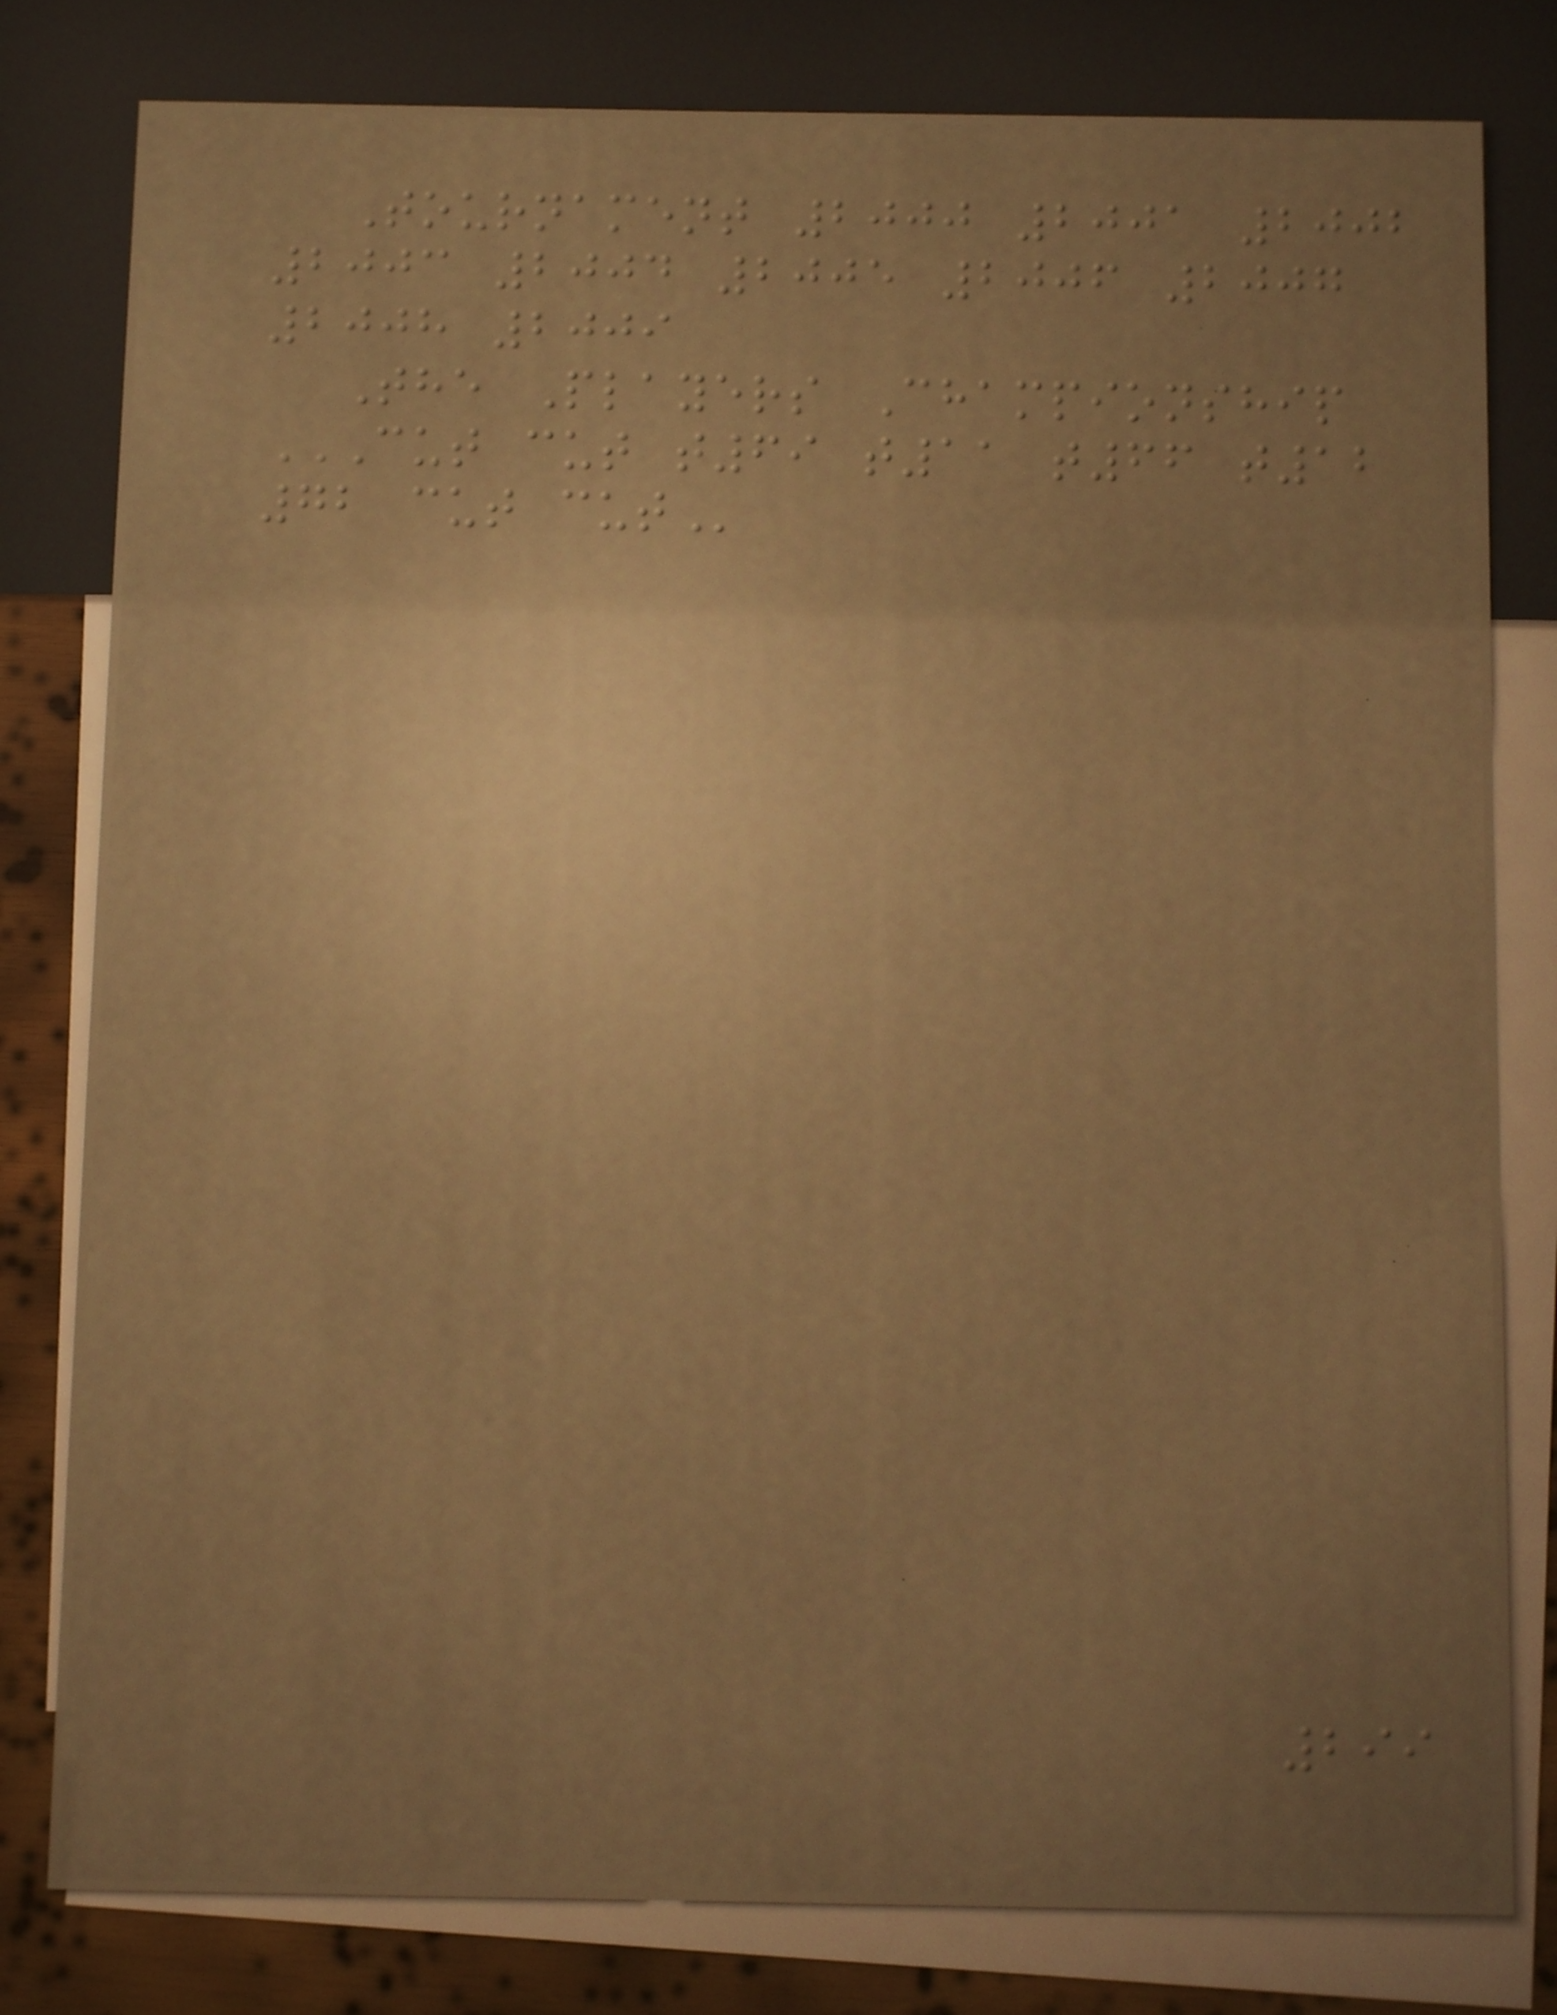Tournament 2000 2001 2002
2003 2004 2005 2006 2007
2008 2009
The Players Championship
CUT CUT T69 T11 T66 T12
72 CUT CUT
299
